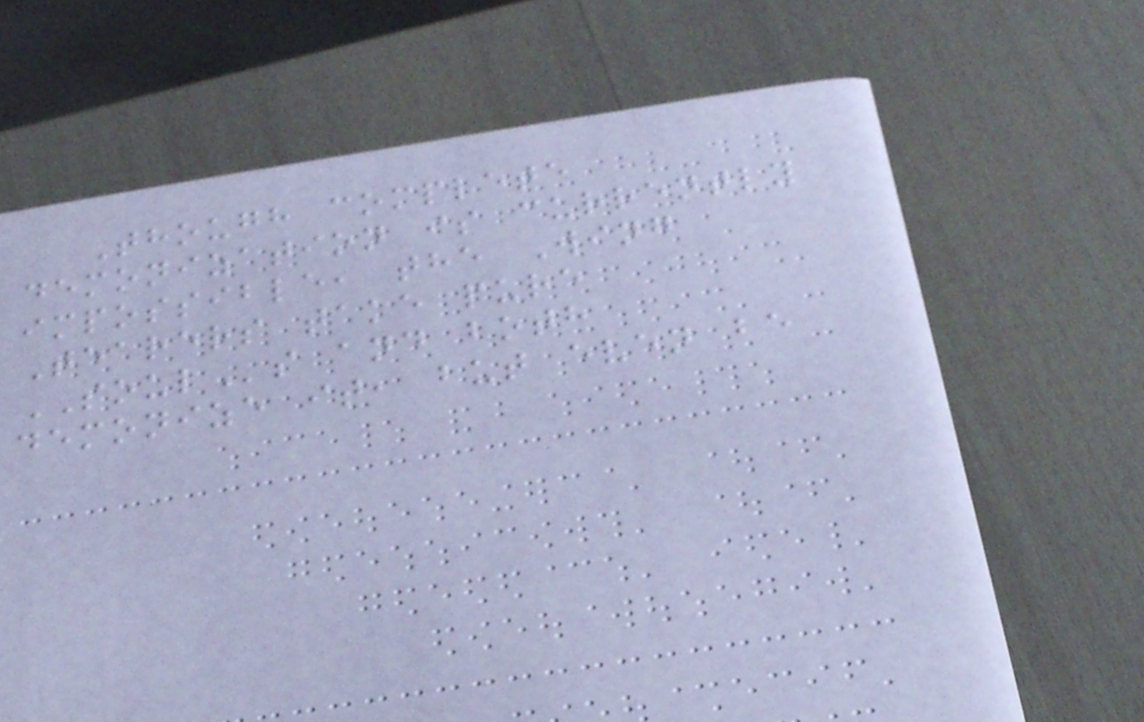Though complete
demonization is currently
impossible, the Wing
Tearers take pure
SOULs and both
demonize it, but even be
